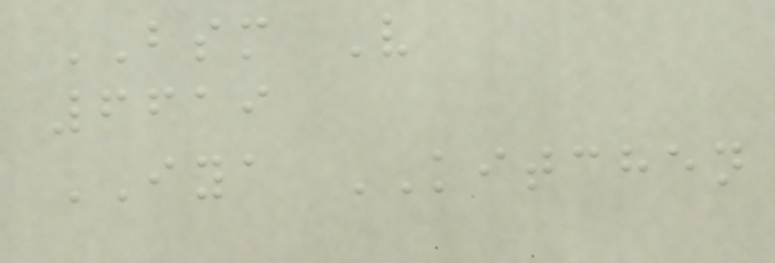BSM V
6619
IYA KITCHEN
